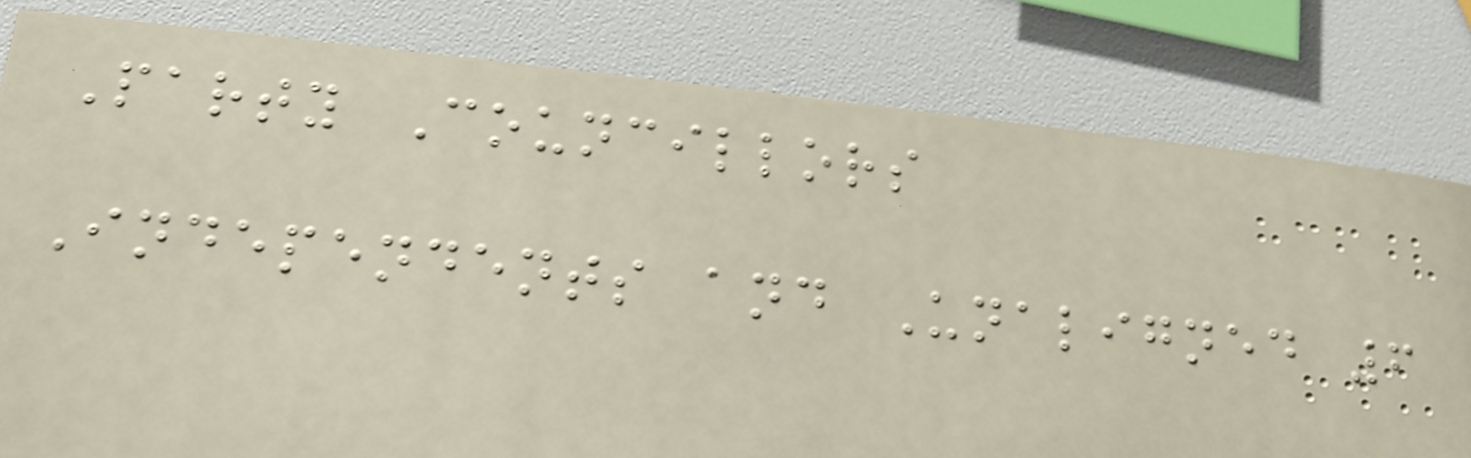Party Councillors
Independents and Unaligned 6
